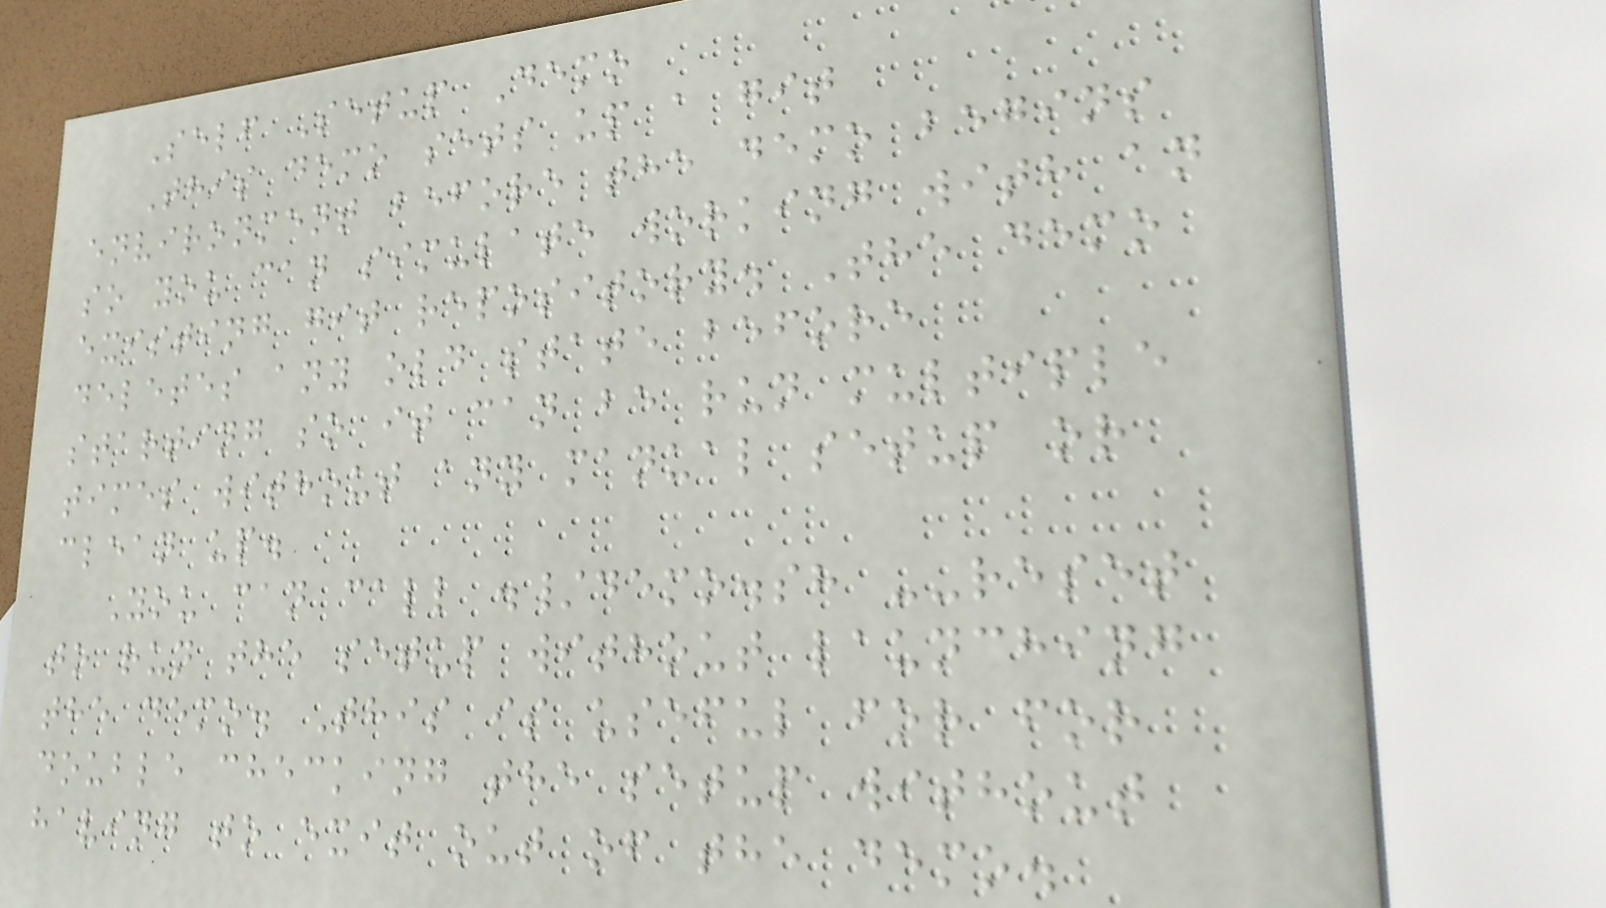Self Setup Demo
This demo sets up a git
environment before the demo begins
so you can simulate working with an
existing git repository. The demo
deletes any old state before
starting so it can be run multiple
times without any manual setup or
clean up.
You can call ./demo.sh --reset
to run the setup without launching
the demo. This is useful for for
double checking the setup without
having to exit out of the demo.
